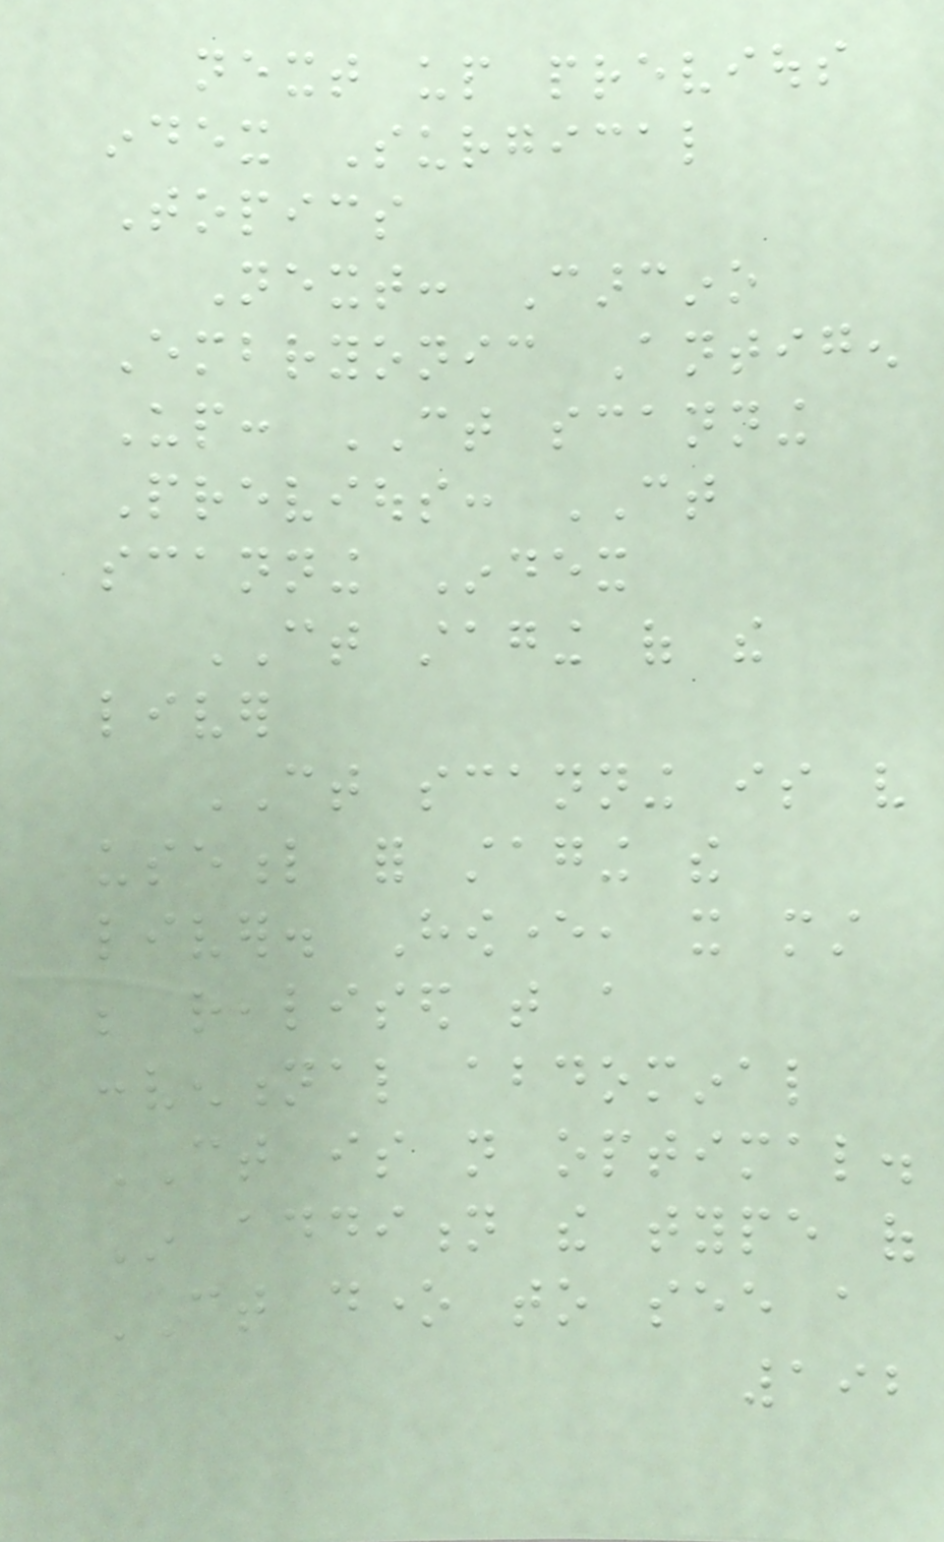next up previous
index Surgical
Topics
Next: Carcino
Embryonic Antigen
Up: CT scanning
Previous: CT
scanning Index
CT staging of the
liver
CT scanning is very
useful for staging the
liver. However, it must
be realised that a
conventional abdominal
CT is not optimal.
In addition the type of
CT done to see a
192
